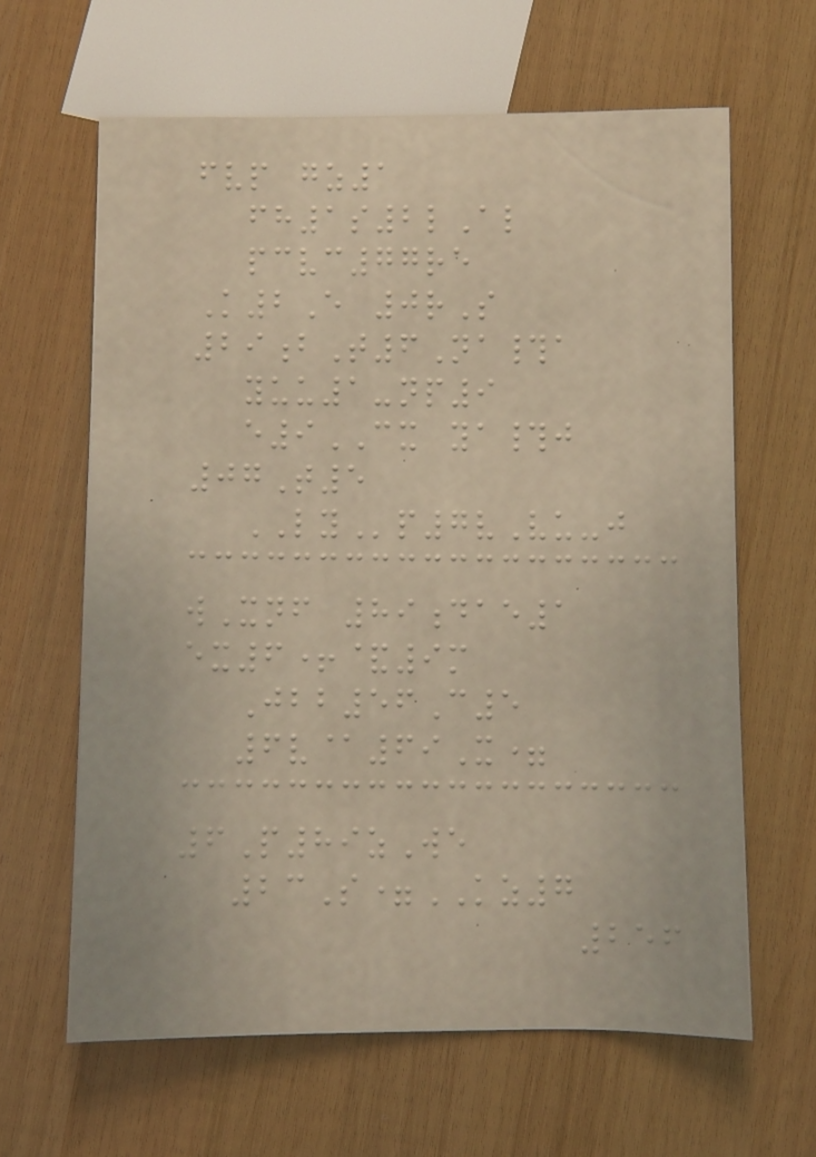fvp gz1
fh1s2lAl
pcvc77re
K2E 0rS
29bT6Na#a
yuu1-np9
e9CX ya#j
07T5
LYp7vVu-j
wXnf 89dae1
ex6+&9m
Jbb56C5
6v@69X=
6P89zWe
23S=KZ7
256
